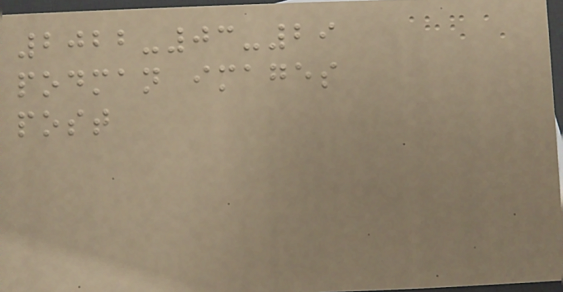2022-03-29
podman images
post
